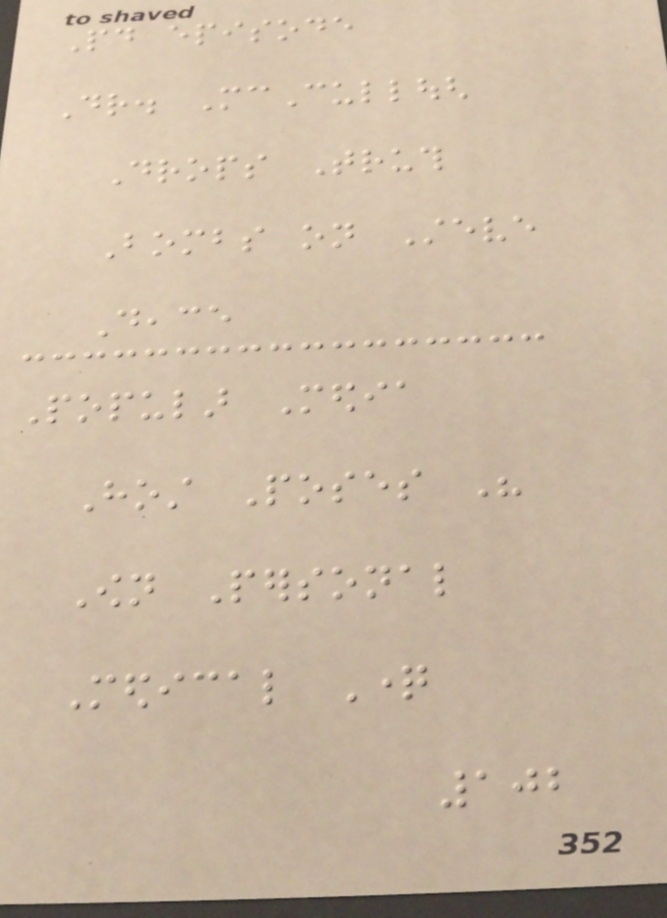Paid episode
Dr. McCullough
Drops Truth
Bombs on Steve
Deace
Popular Media
Host Poses His
Own Personal
Medical Question
102
